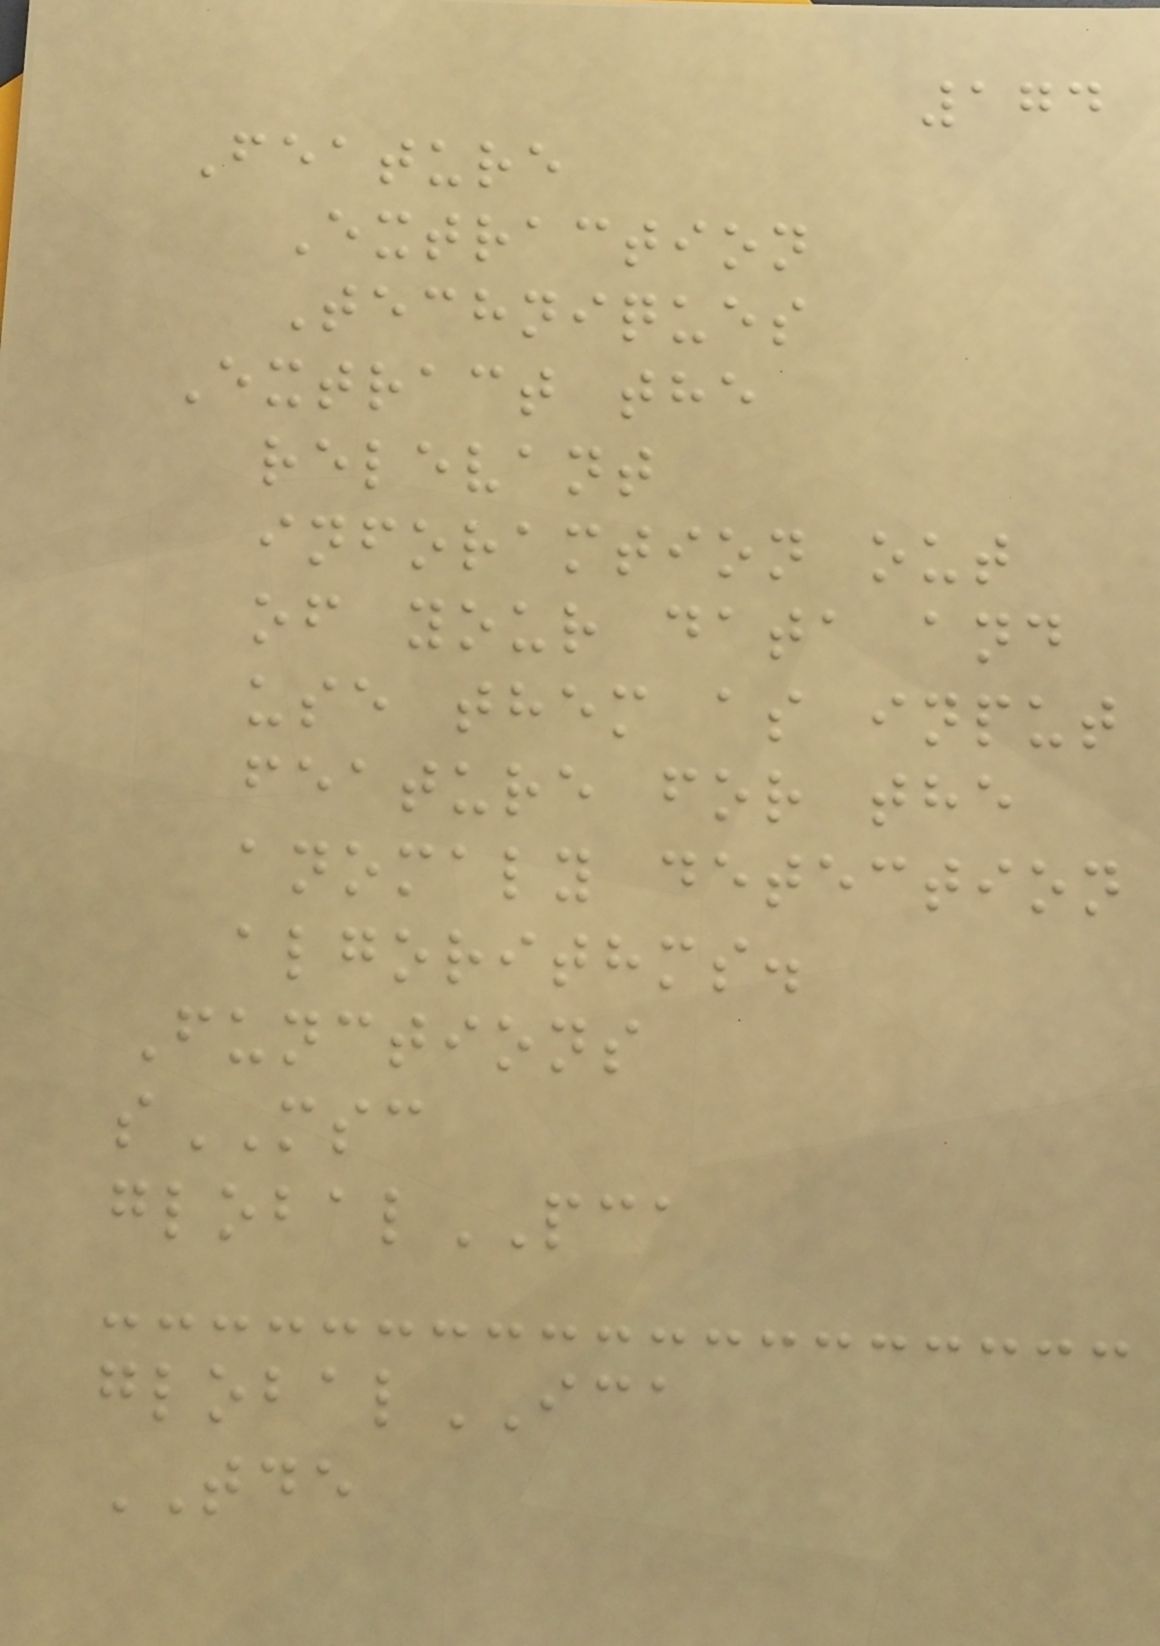174
Feature
Extraction
Techniques
Extract the
relevant
inforamtion out
of your data and
use them as input
feature for the
anomaly detection
algorithms.
Functions
sMSC
globalPCA
globalICA
TDE
